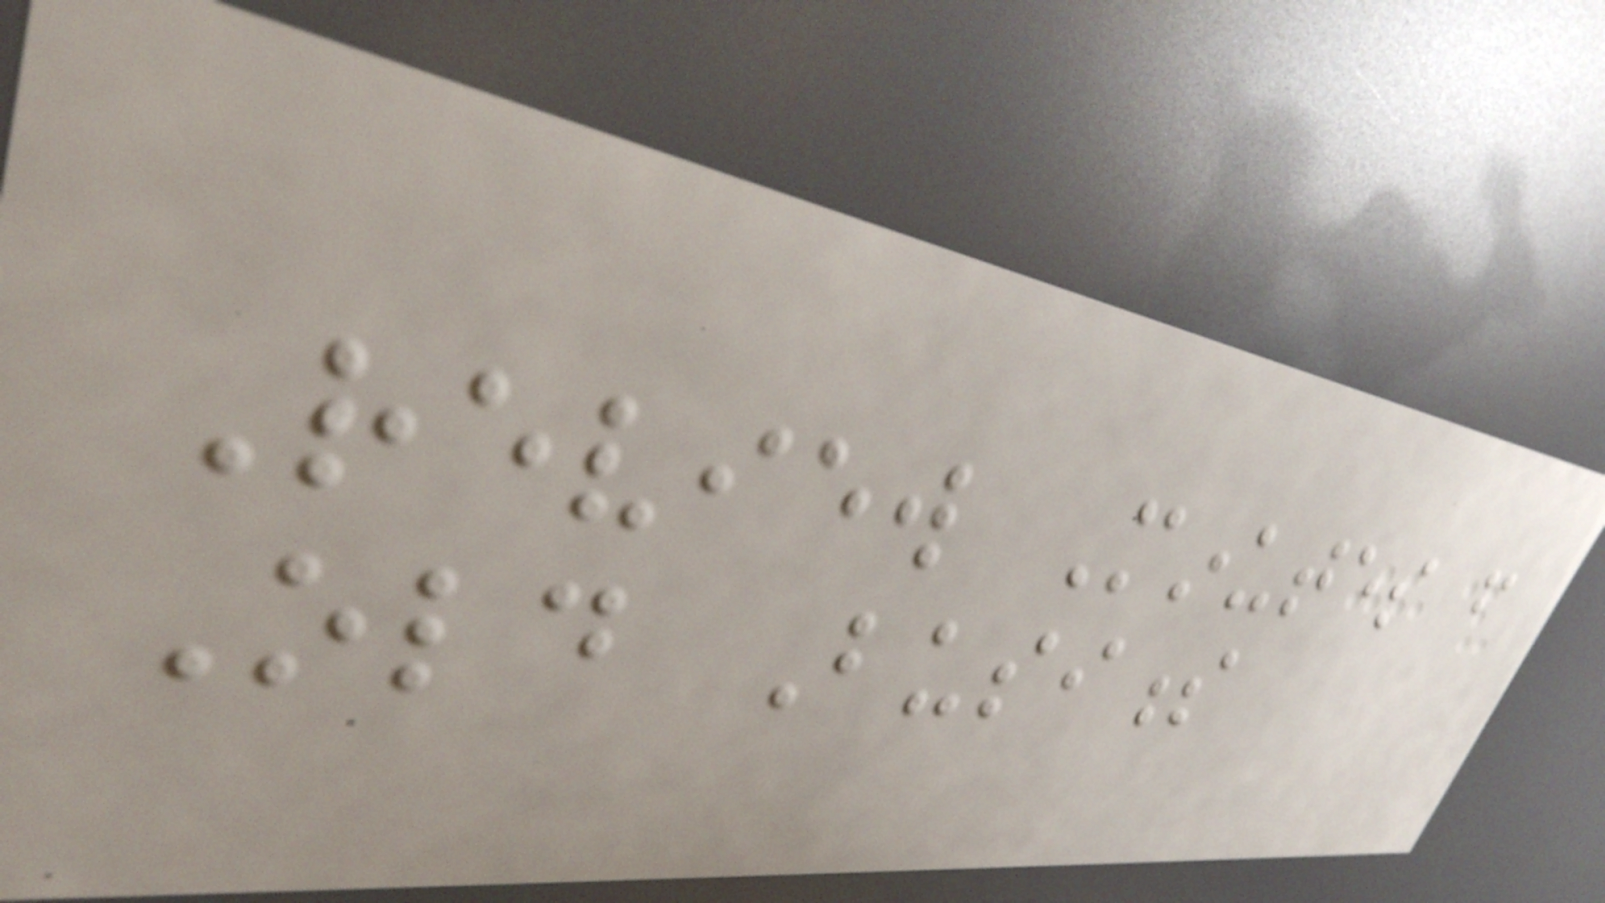Review Minutes from
Old Business
